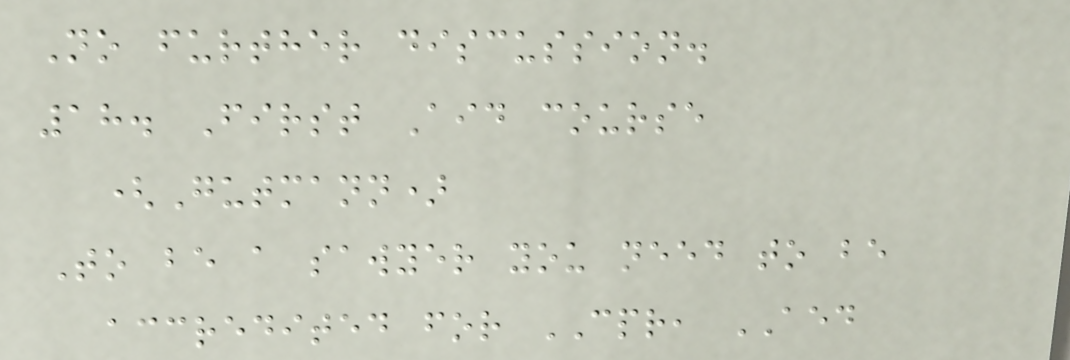No further discussion.
18. First Aid course
(Gutmann)
To be a sawyer you need to be
accredited for CPR, AED
